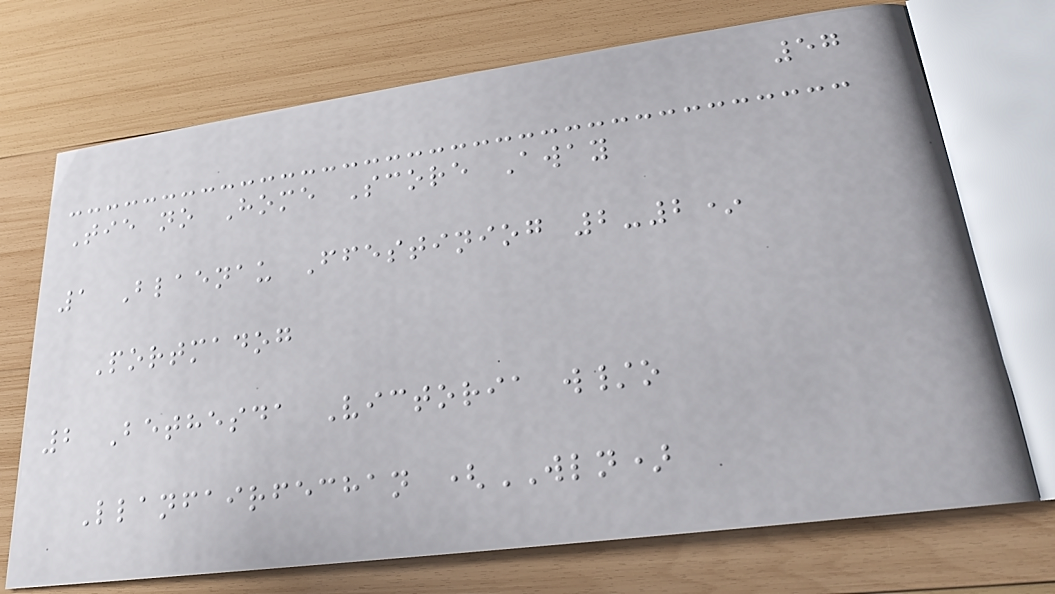57
Tie no Home Score Away
1 Blaenau Ffestiniog 2-2*
Portmadog
2 Bethesda Victoria w/o
Llanfairfechan (WLN)
